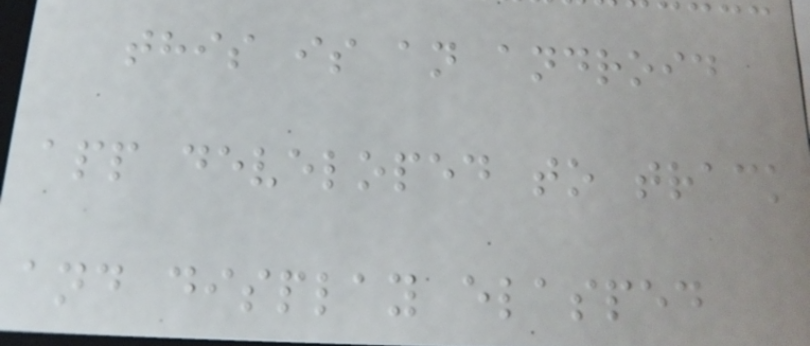this is an android
app developed to track
and display elasped
